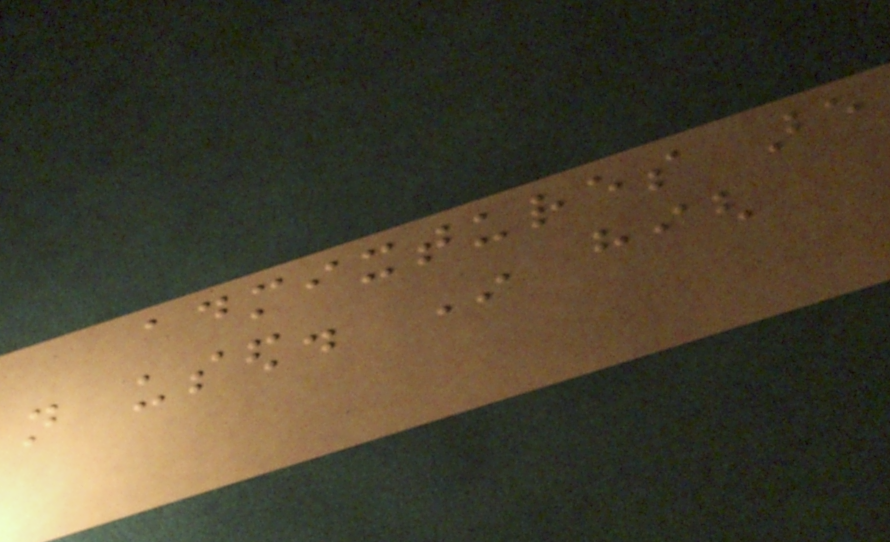admixtures are
not used. In high
